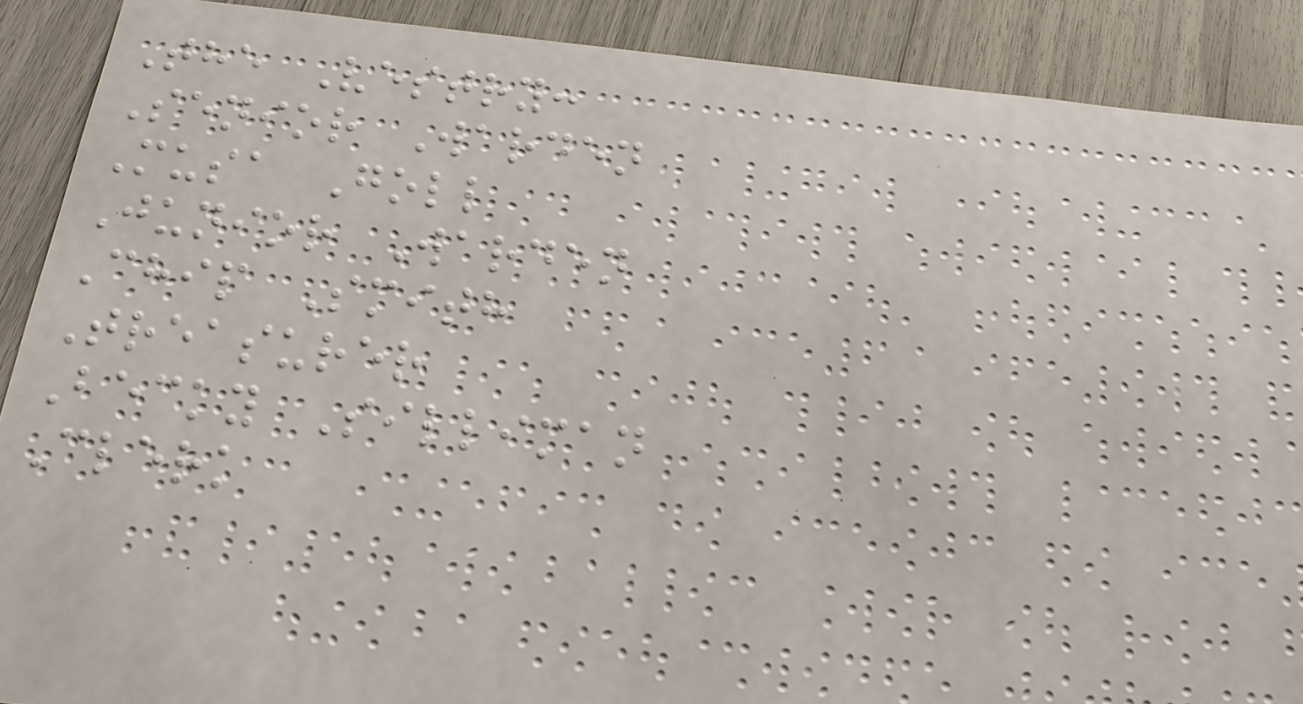The Vestry:
Senior Warden
Musa Goll
Junior Warden
Chip Smith
Treasurer
Becky Silliman
Clerk
